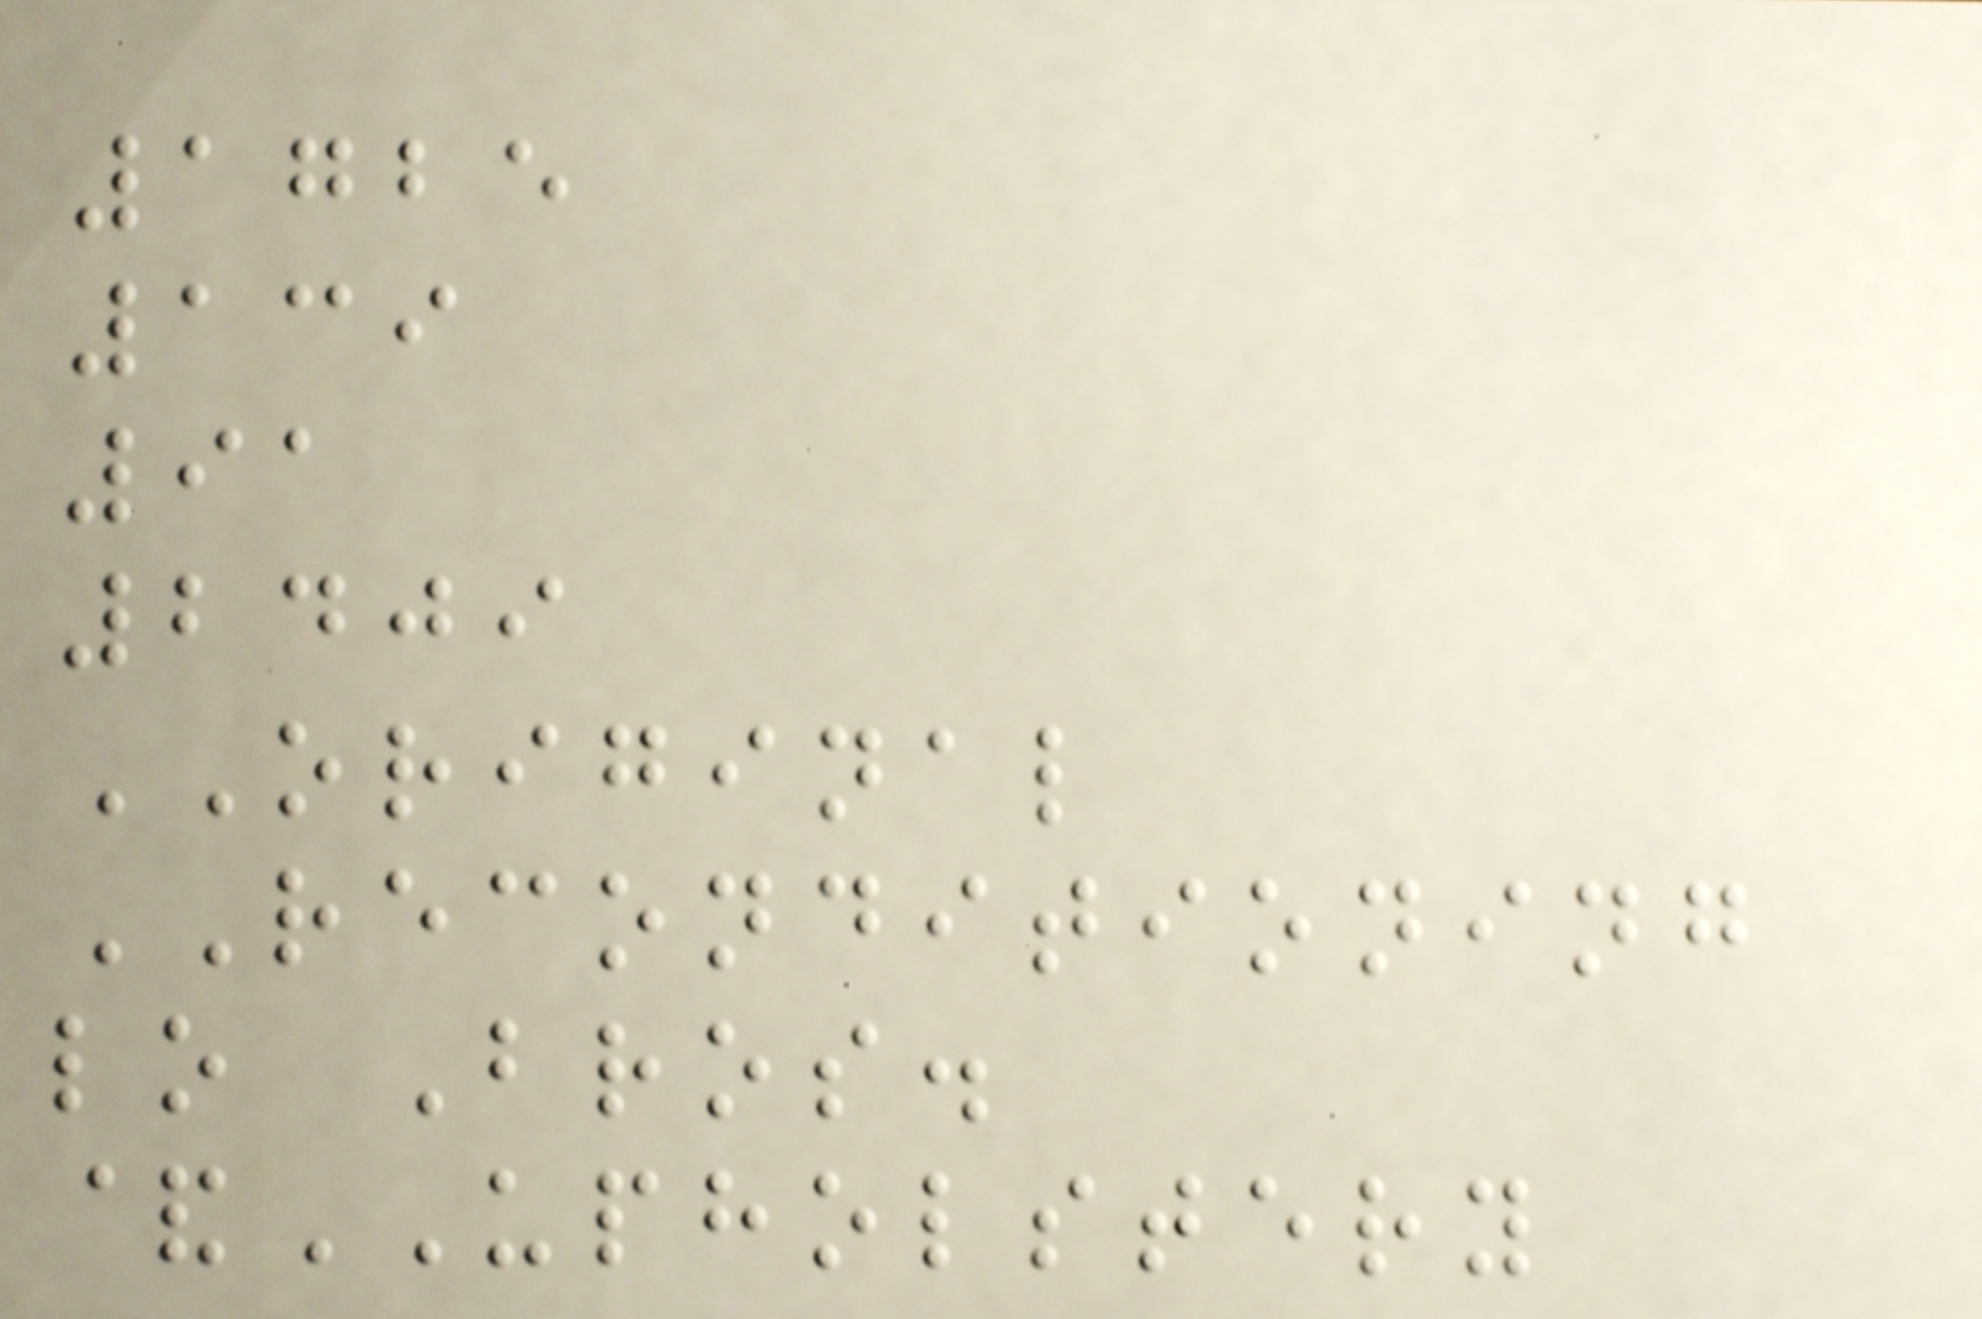1725
139
91
2409
ORIGINAL
RECONDITIONING
lo Bros.
&UPHOLSTERY
